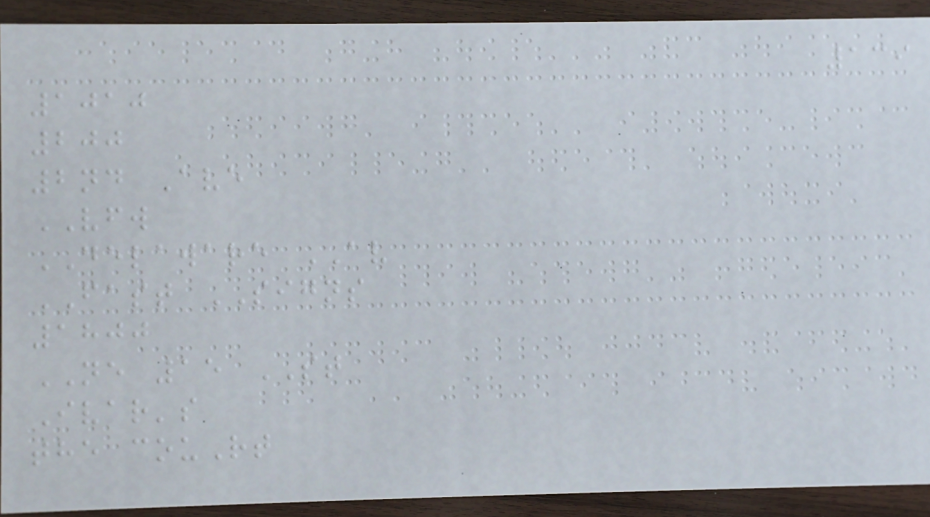139
1010
200
2nd Ave
VFW
DELAWARE AV
FAST SIGNS
1800
NE 15 ST
Ivar's
the couRt
